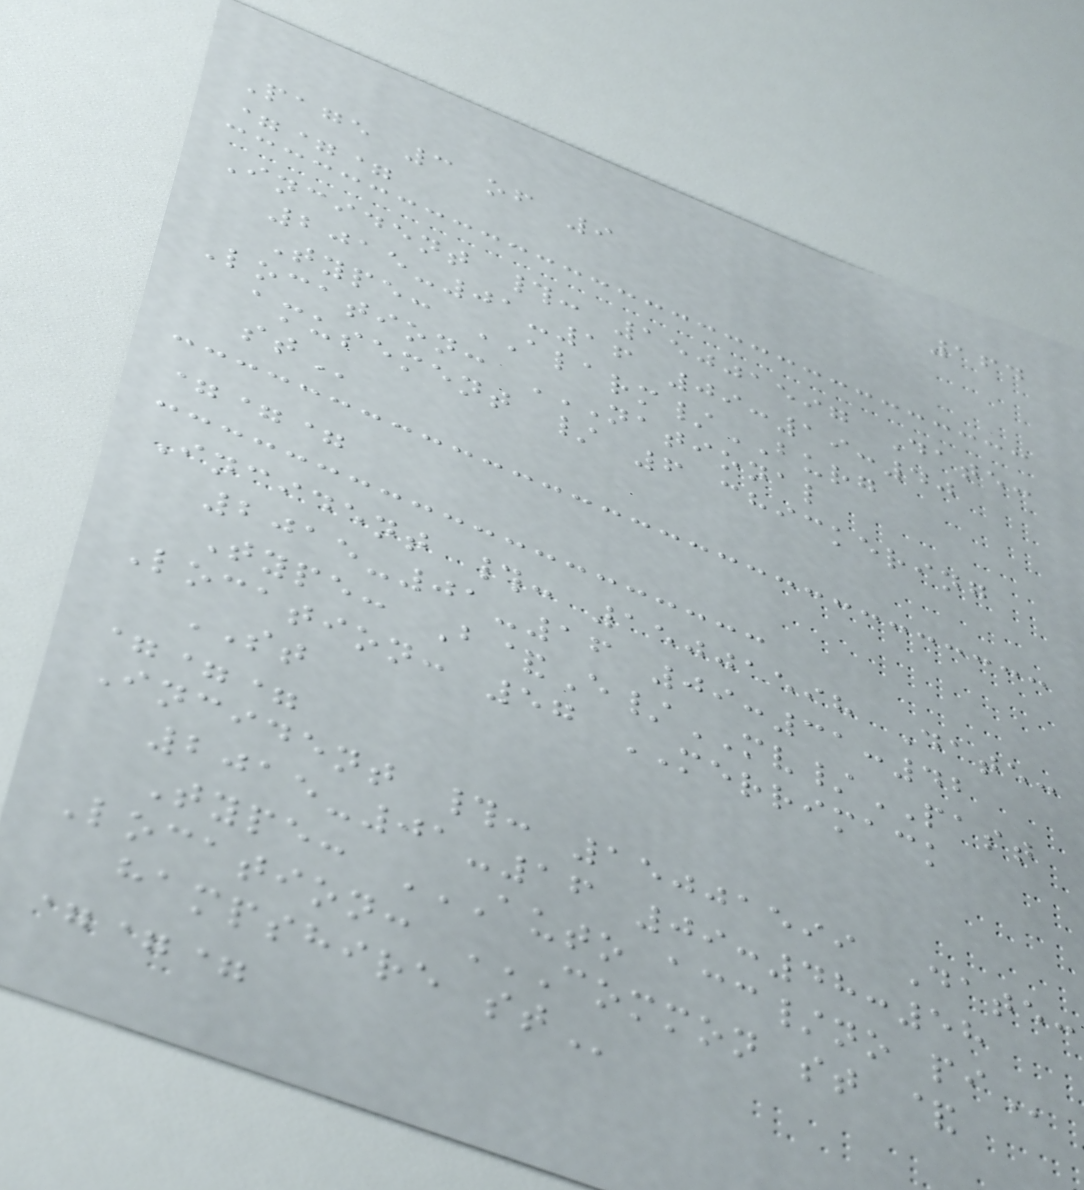164
Page 3 of 9
===
Incident #: 15001597 Date:
2015-01-16 09:19:40
Type: ALARM/BURG
Location: NATIONAL
AMUSEMENT / 6 CHICKERING
ST
===
Incident #: 15001598 Date:
2015-01-16 09:31:42
Type: B&E/MV/PAST
Location: 57 MERRIMACK
ST
===
Incident #: 15001599 Date:
2015-01-16 09:48:58
Type: AUTO ACC/NO PI
Location: COMMON ST &
HAMPSHIRE ST
===
